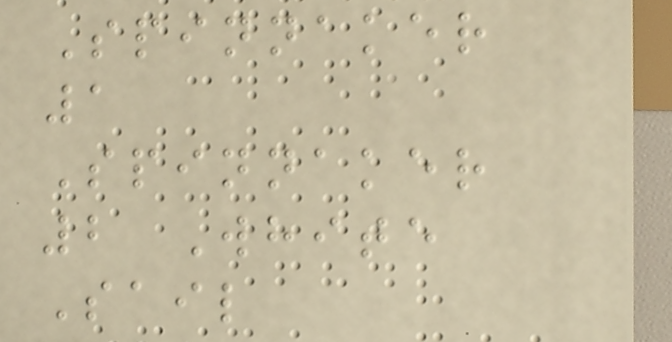Spinnaker
1
Spinnaker
2 White
Sail
